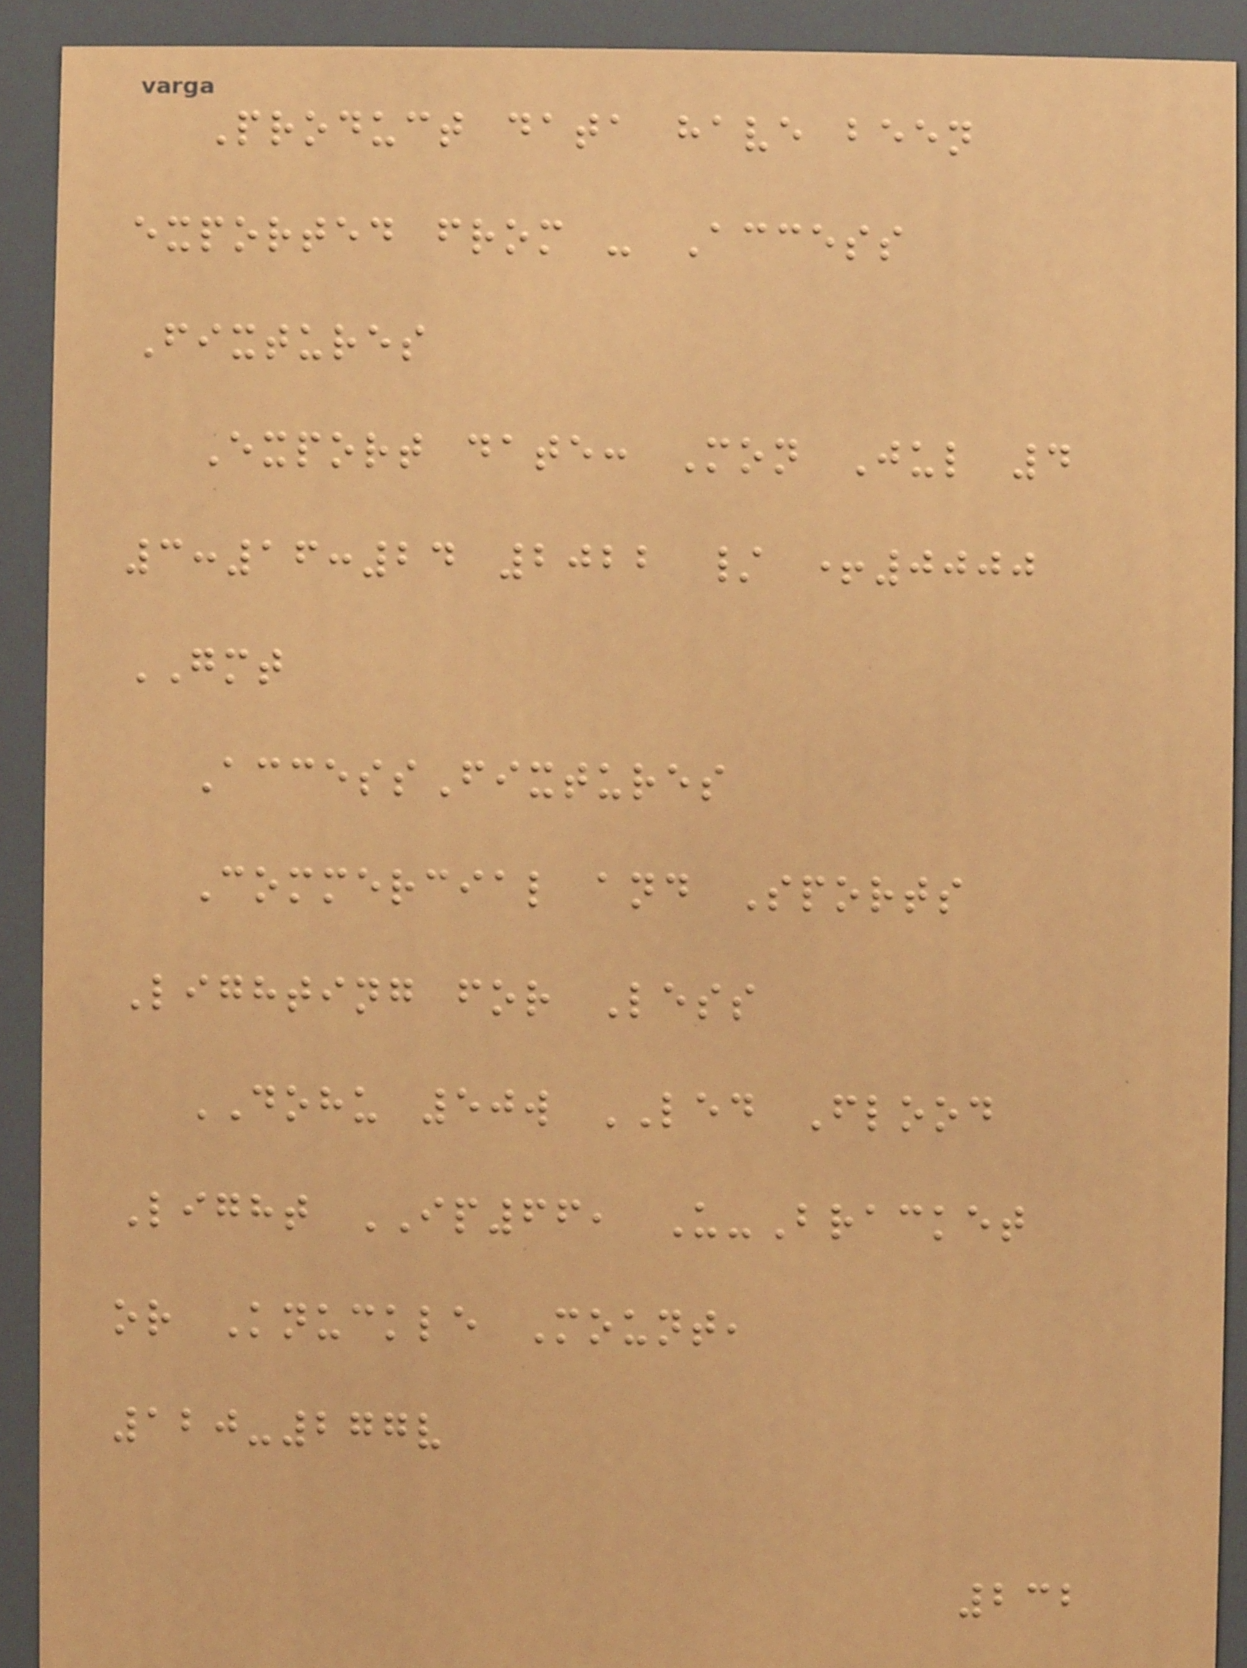Product data have been
exported from - Access
Fixtures
Export date: Mon Jul 4
3:16:24 2022 / +0000
GMT
AccessFixtures
Commercial and Sports
Lighting for Less
DOHU 50w LED Flood
Light IP66, U-Bracket
or Knuckle Mount,
120-277v
232
